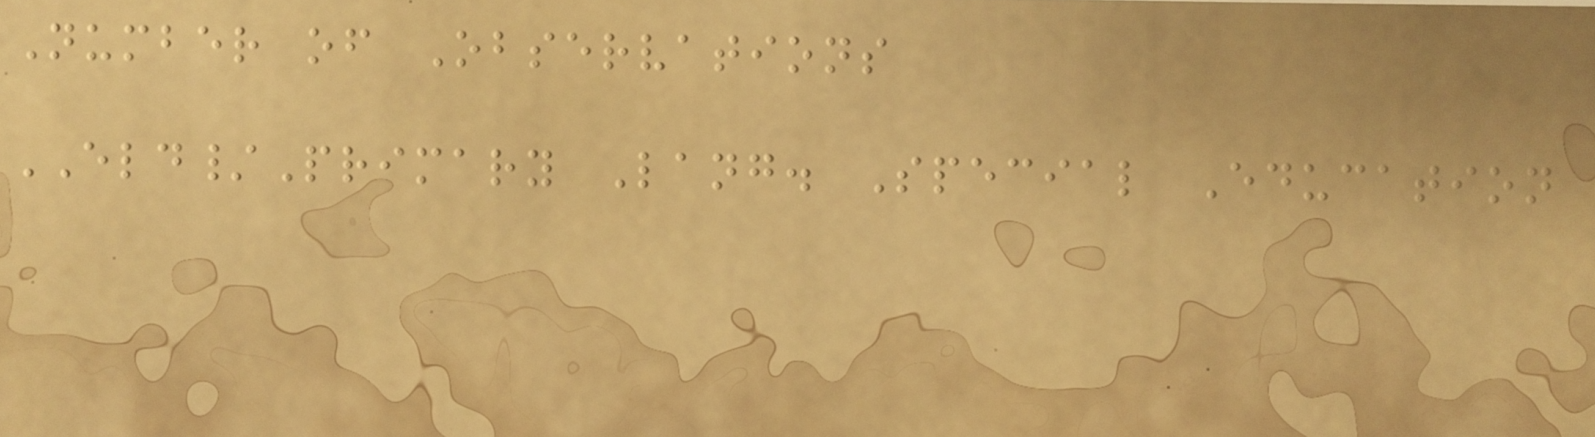Number of Observations
ELD/Primary Lang. Special Education
